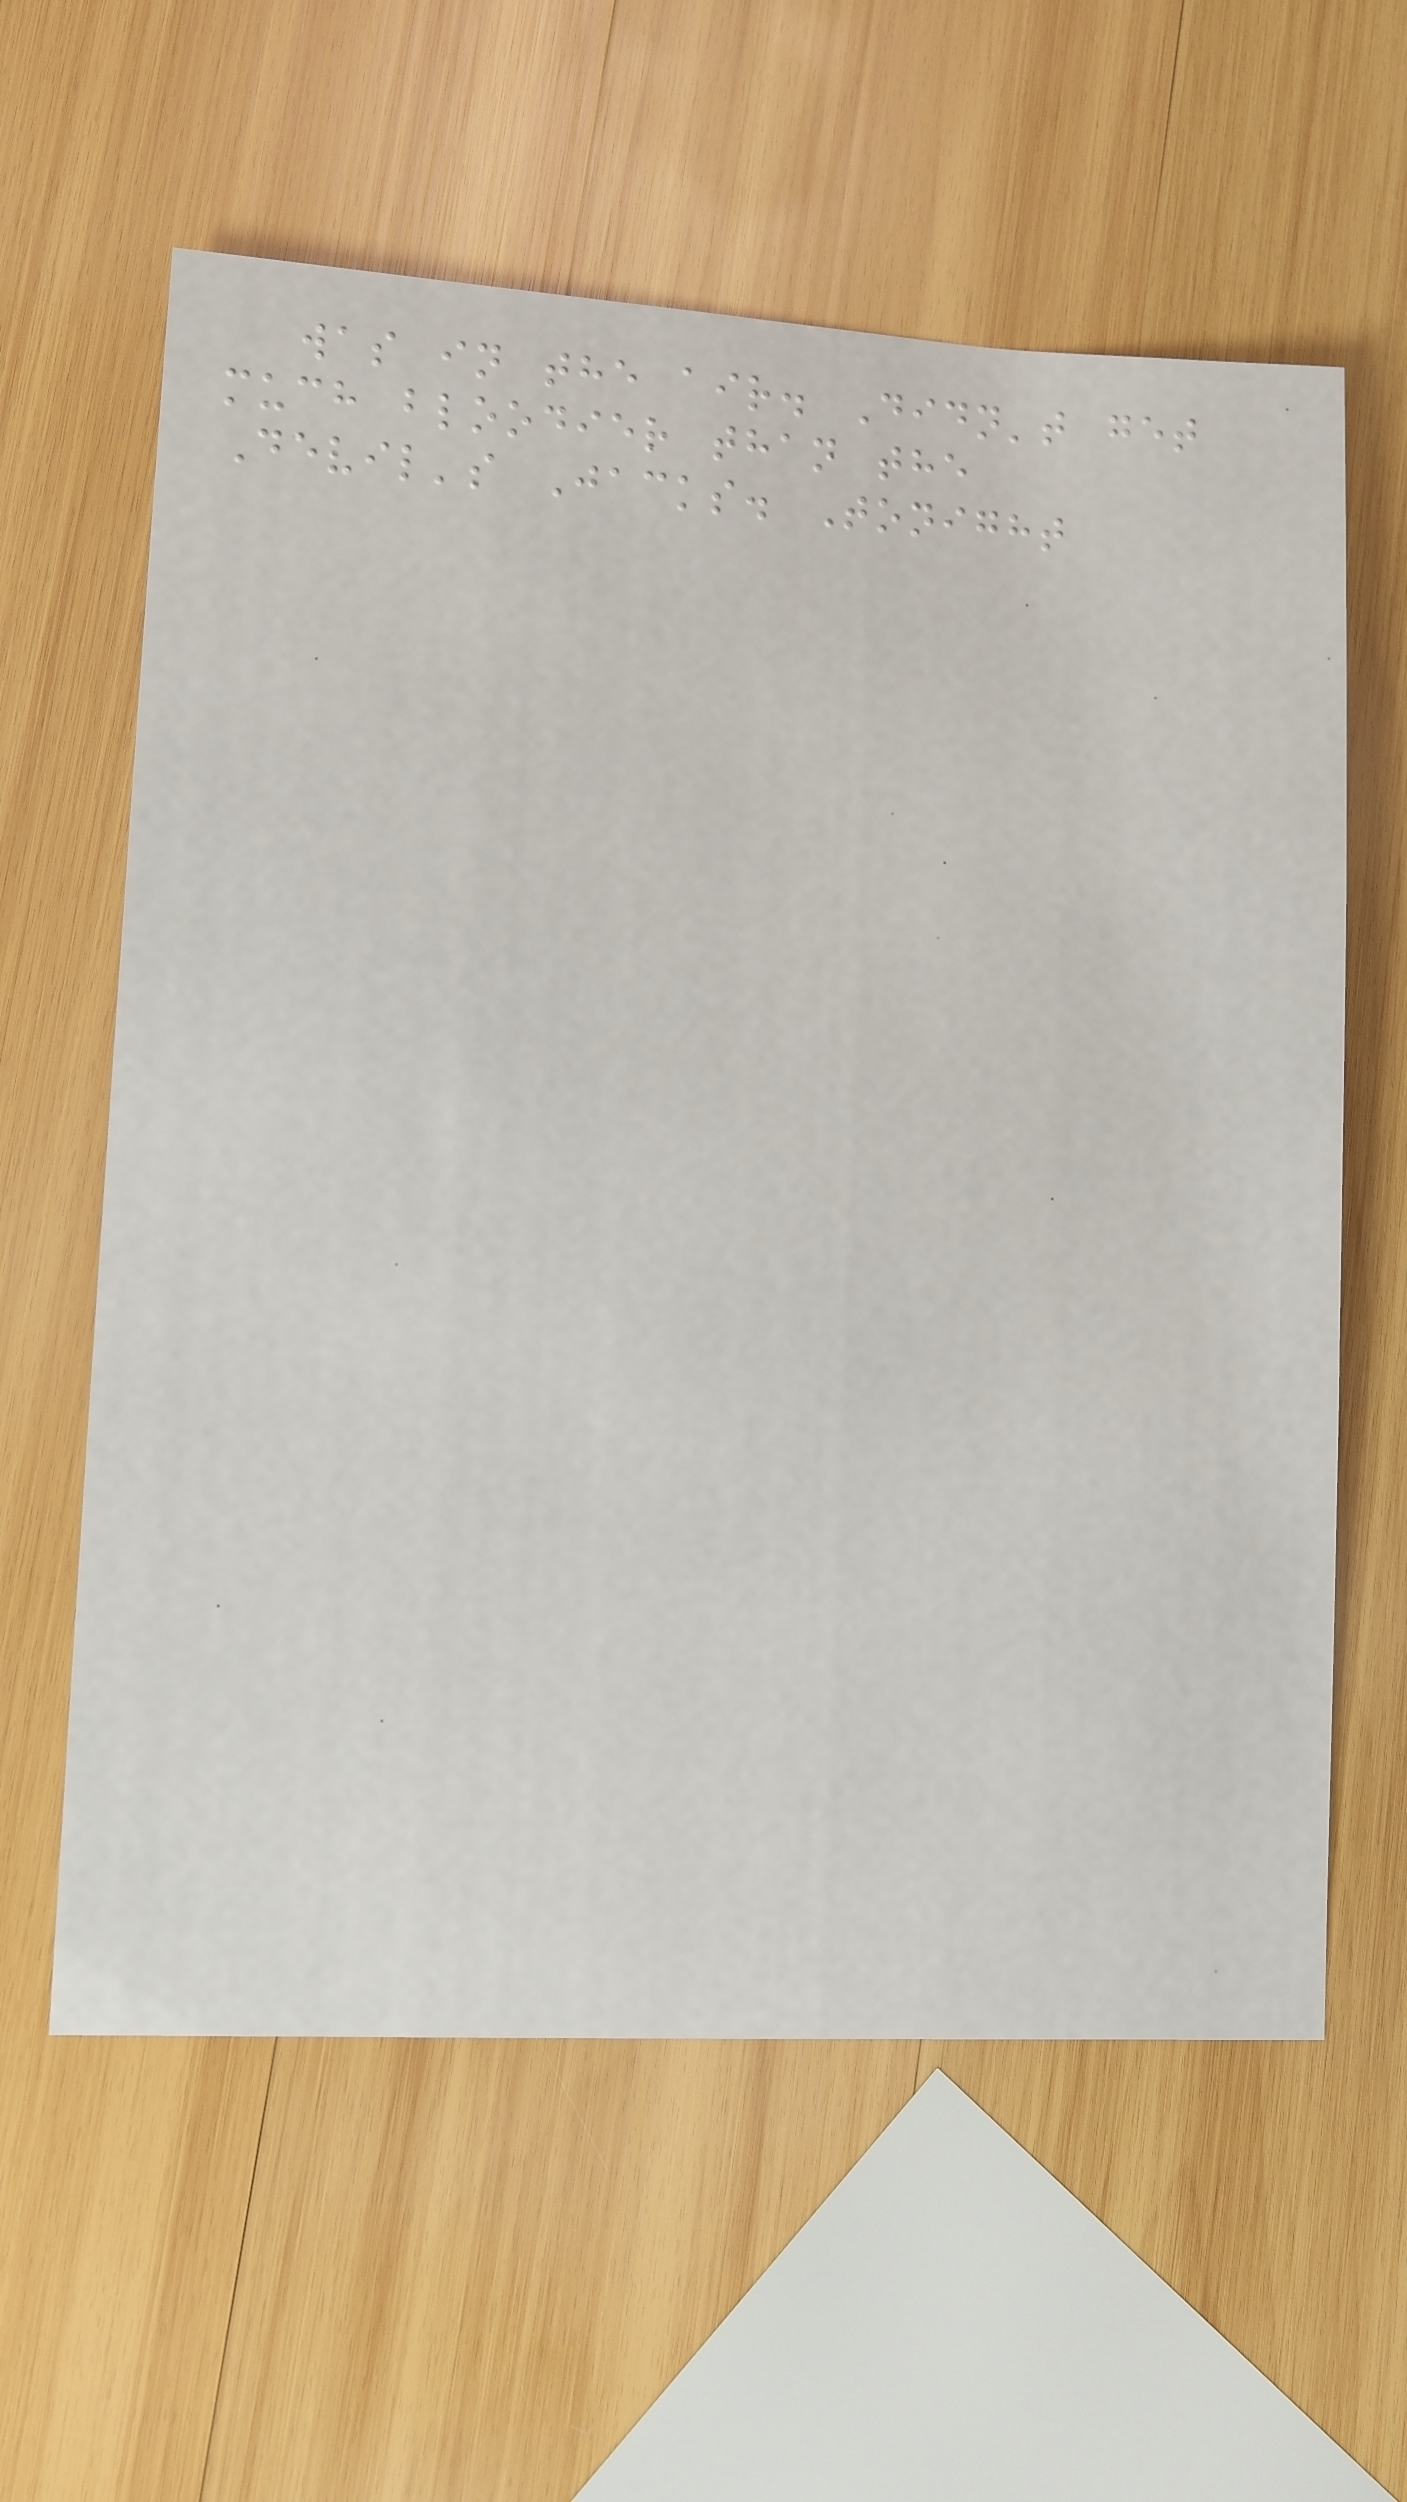was in the air. Didn't get
much bloodier than the
Devil's Jacks. Tonight
